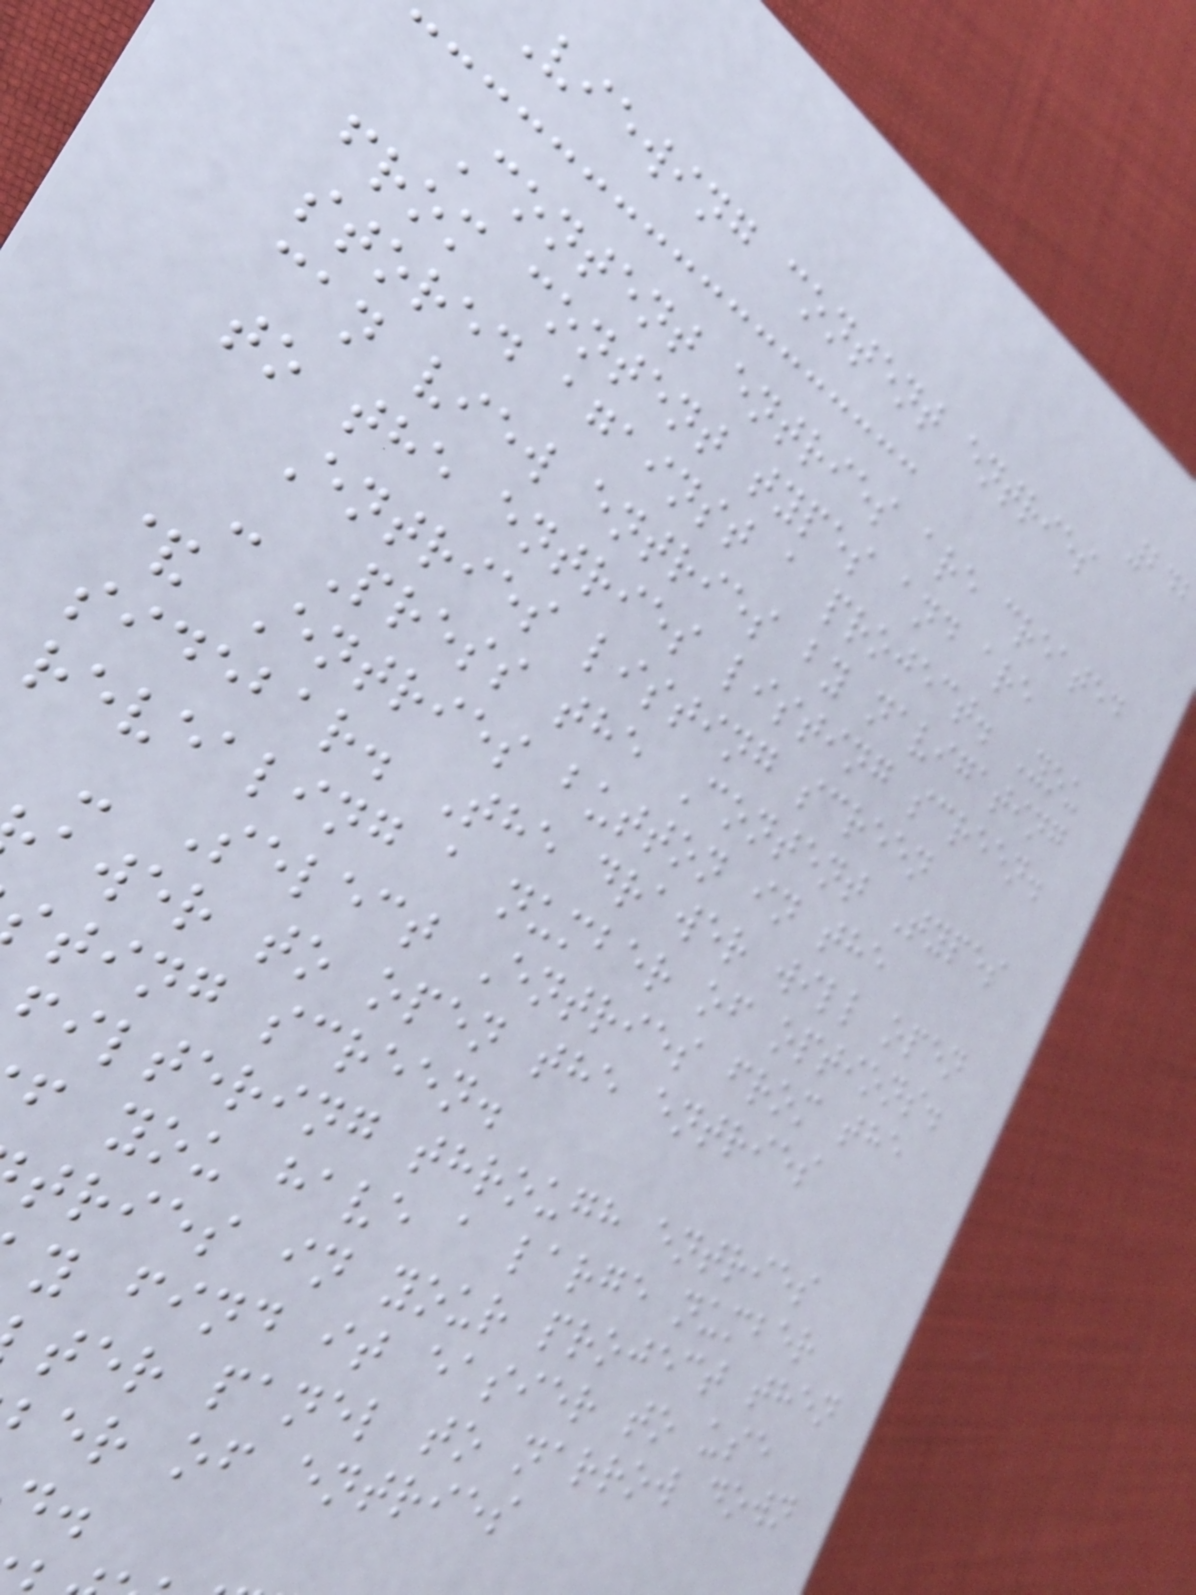Viewing content entries
Content entries are created
from content types and are
stored against a project. You
can view entries by navigating
to the entries listing screen.
Entries listing screen
- Press the Content Types
& Entries button in the
sidebar. The drawer will open
revealing a number of options.
- Select Entries from the
awer to open the entries
ting screen.
filtering through entries
f you have a large number
tries in your project then
y find it easier to use
ter panel to narrow down
er of entries
